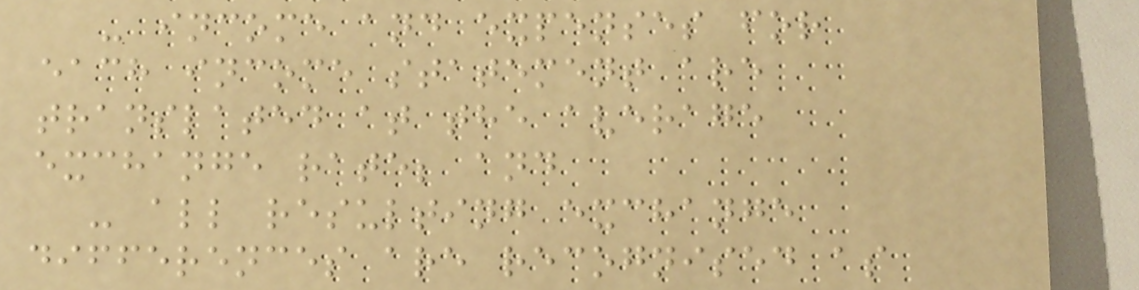- income and expenses for
each income statement are
translated at the average
exchange rate; and
- all resulting exchange
differences are recognised as
